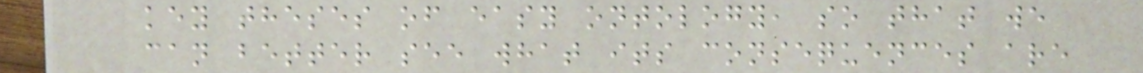key theses of easy ontology, so that we
can better see what its consequences are
